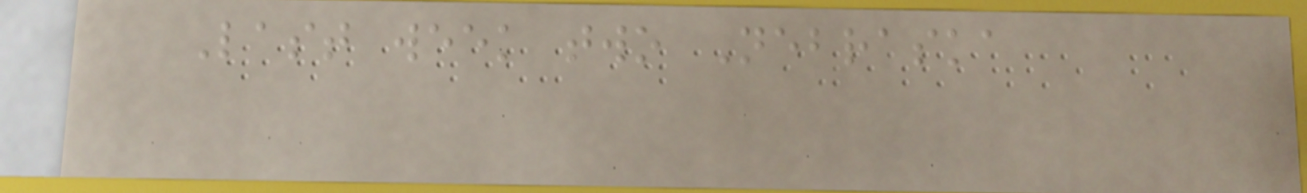Last week two Nebraska
